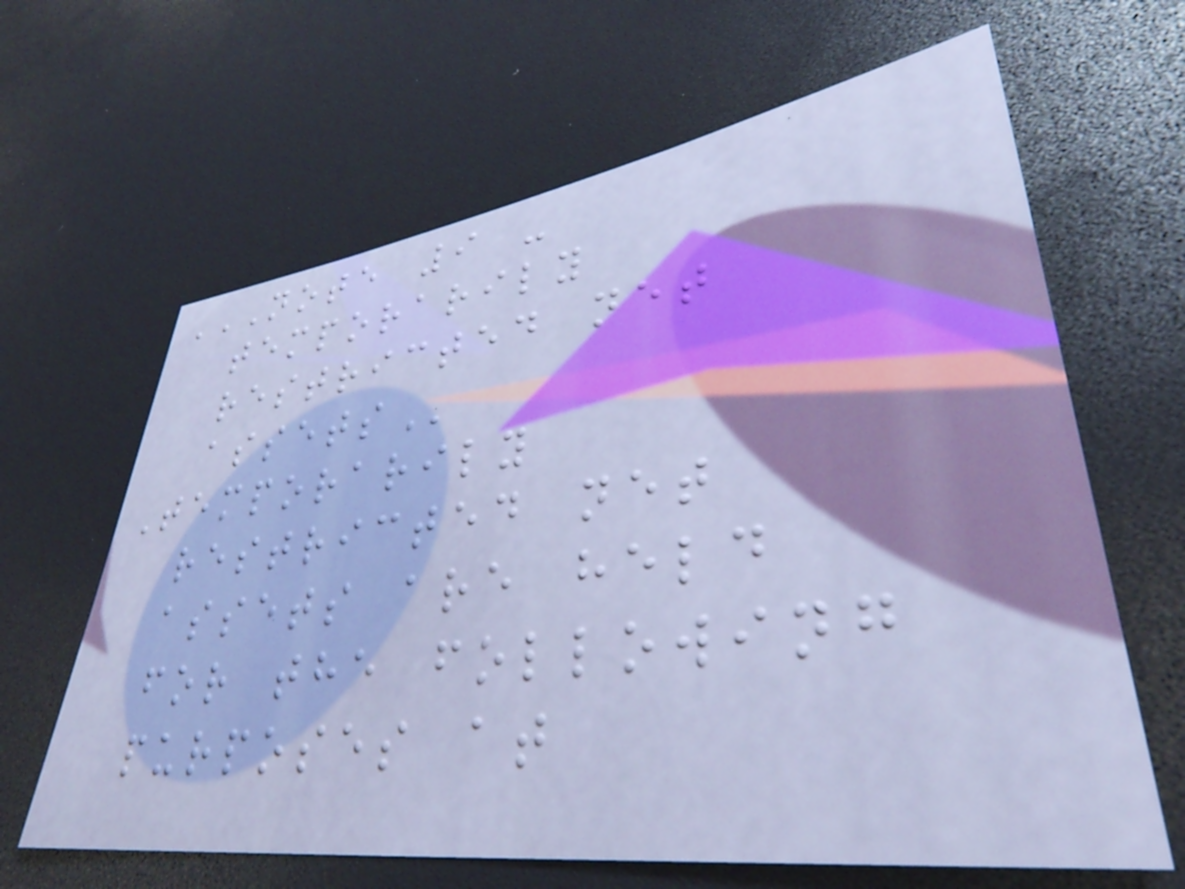NOTE 9 -
TEMPORARILY
RESTRICTED NET
ASSETS
Temporarily
restricted net
assets are held
for the following
purposes at
